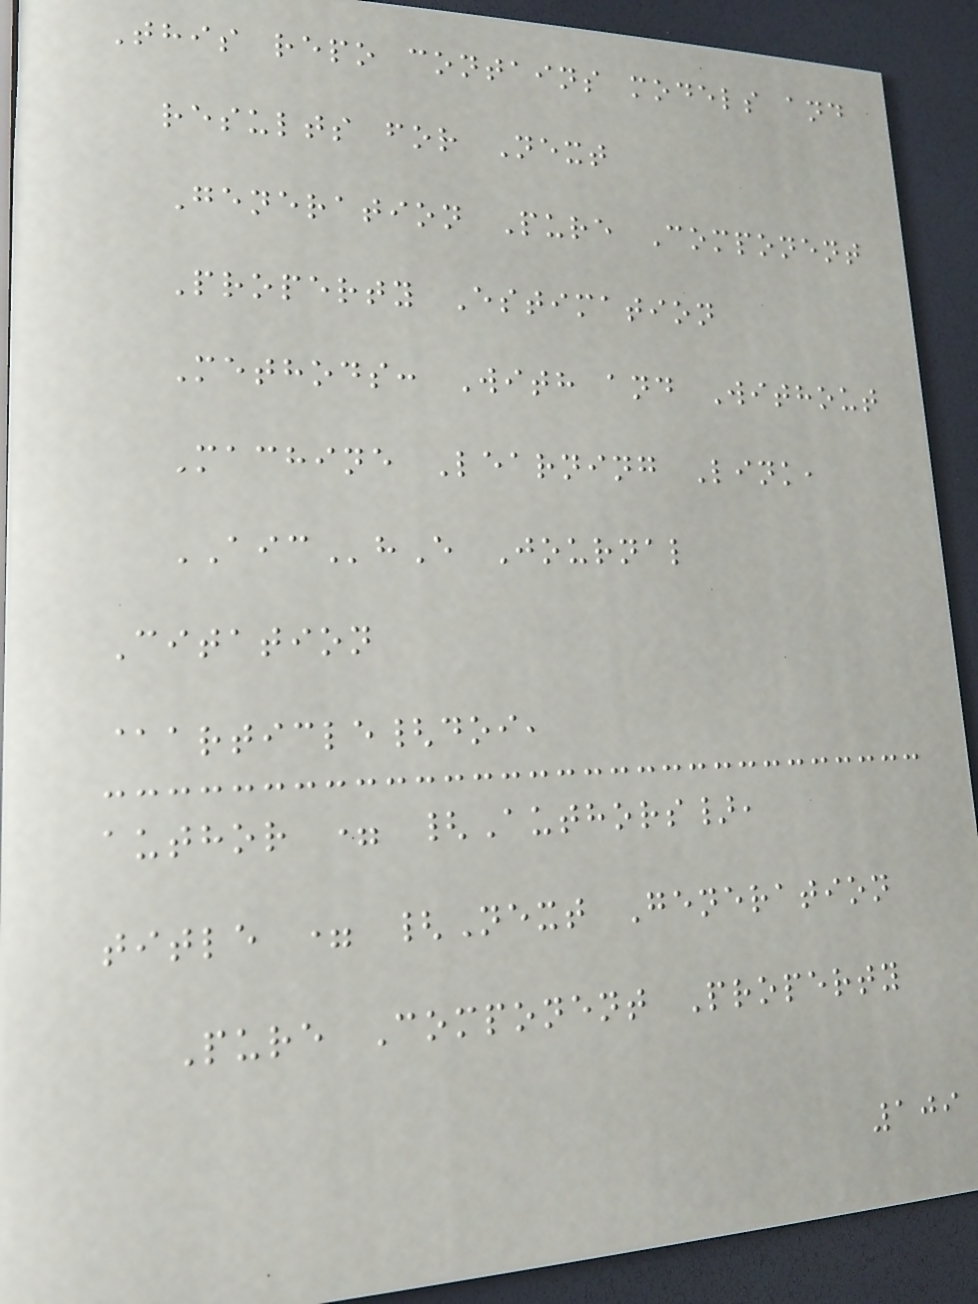This repo contains models and
results for Next
Generation Pure Component
Property Estimation
Methods: With and Without
Machine Learning Link,
AIChE Journal
Citation
@article{doi,
author = {Authors},
title = {Next Generation
Pure Component Property
109
